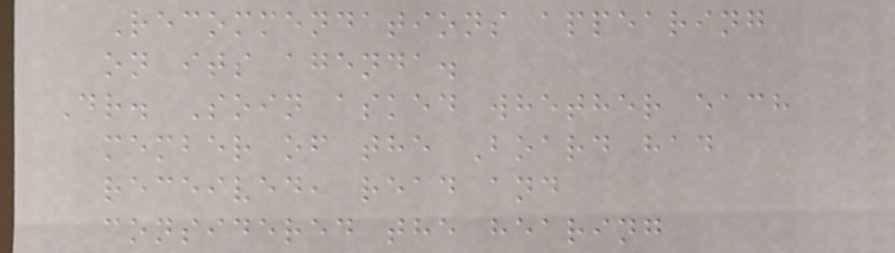Recommendations appearing
on its agenda.
Dr. Soin asked whether each
member of the Board had
received, read and
considered the hearing
